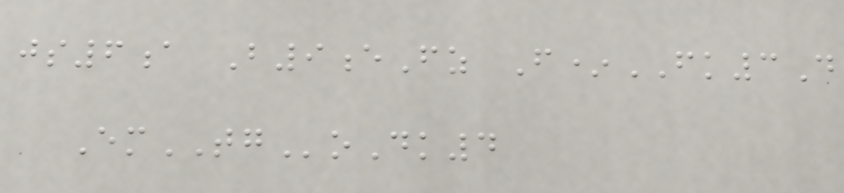js6a B9eFz F*FK3D
EmTGoDk4
